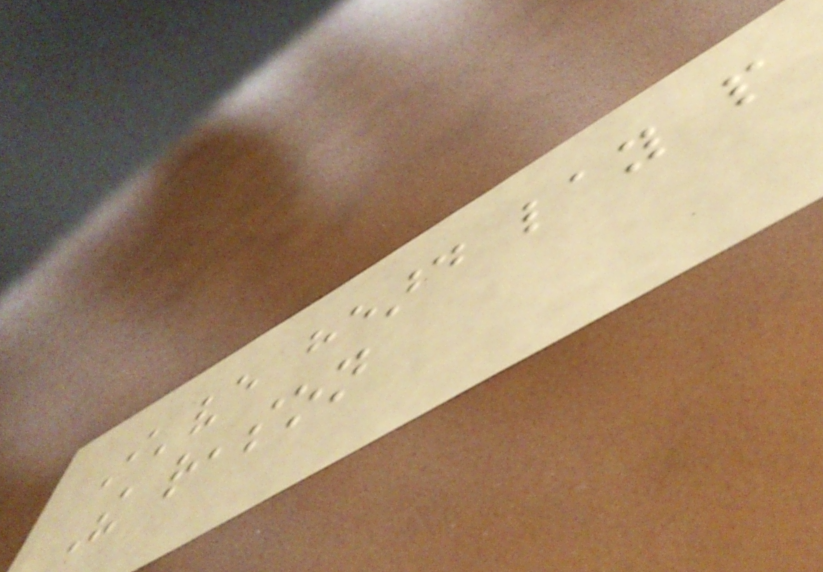I've heard lay people
The reason
